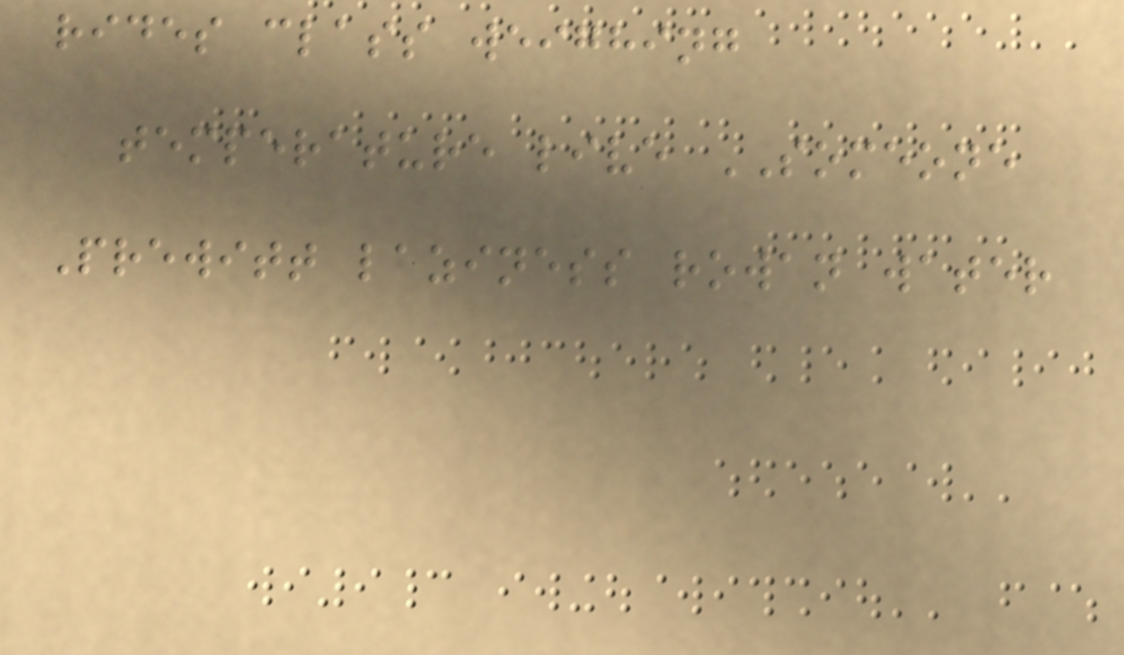rides class weighing
temperature live SOMEONE
Prewitt laziness rowan water
